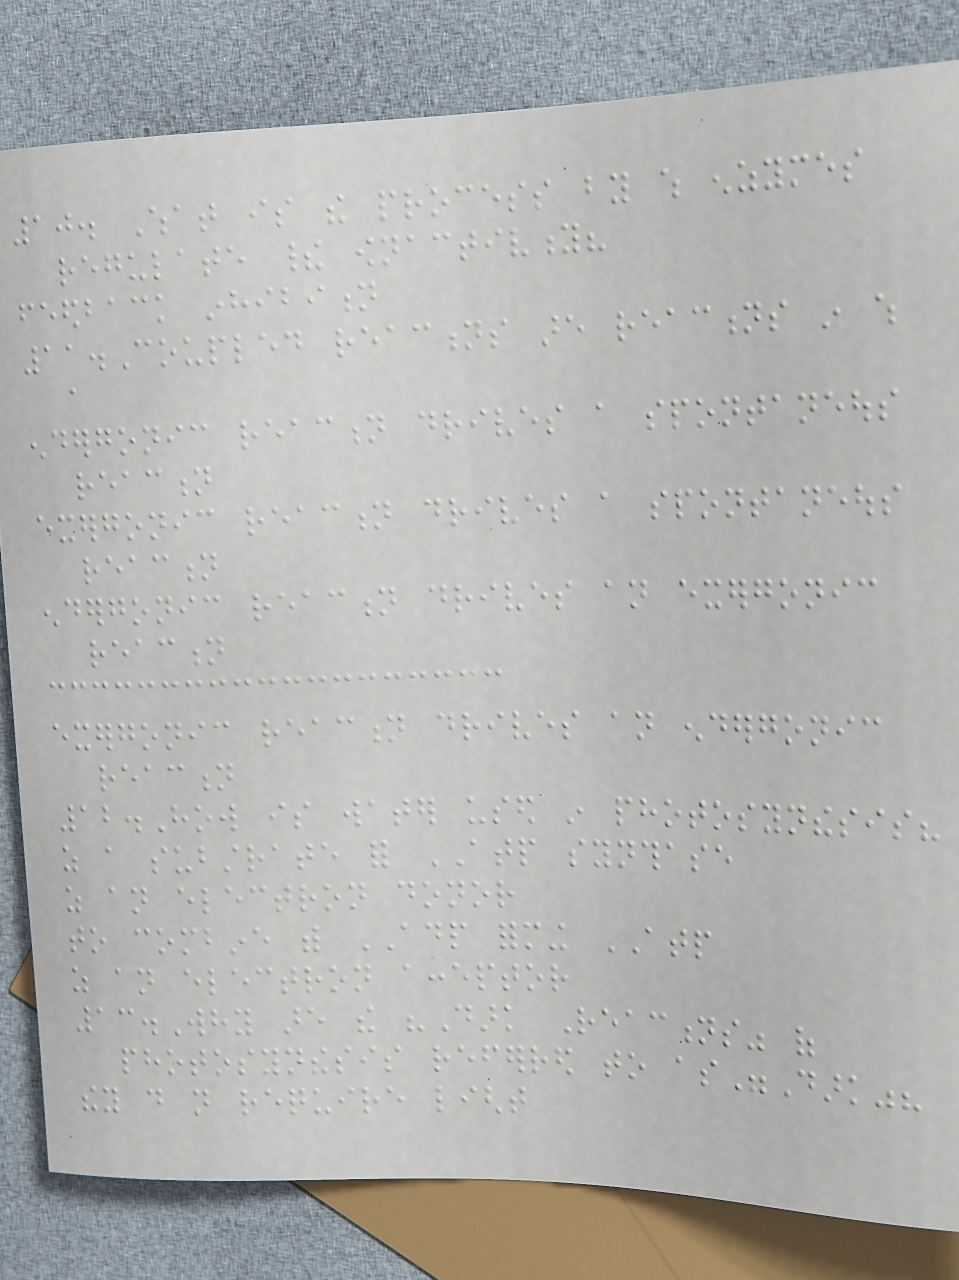10. What is the process by which enzymes
regulate their ownactivity?
feedback inhibition
11.Coupled reactions are reactions in which
a
endergonic reaction drives a spontaneous
reaction
exergonic reaction drives a spontaneous
reaction
endergonic reaction drives an exergonic
reaction
exergonic reaction drives an endergonic
reaction
12.How is water used in photosynthesis?
as a substrate for ATP synthase
as an electron donor
to combine with ADP forming ATP
as an electron acceptor
13.Why are the "Dark Reactions" of
photosynthesis referred to as"Dark"?
they do not require light
